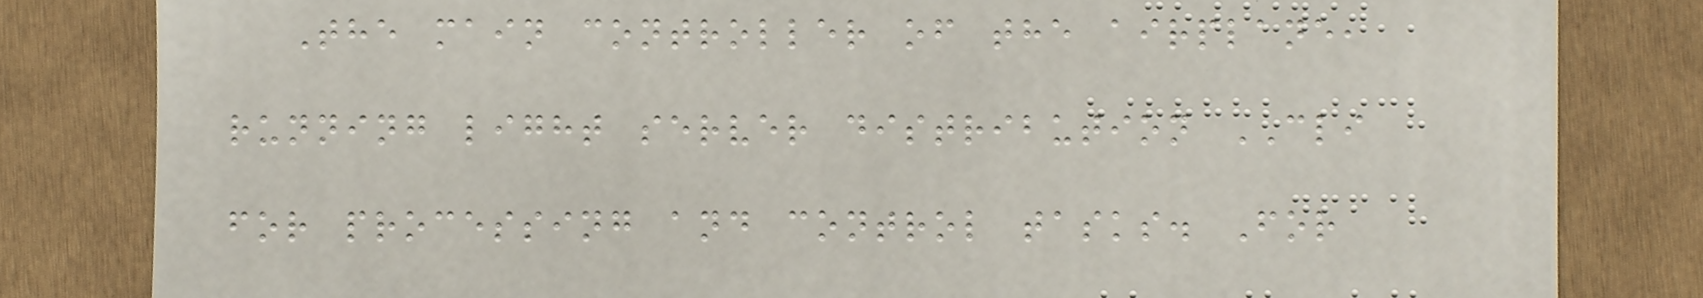The main controller of the airplane,
running light server distribution CLI
for processing and control tasks. For
